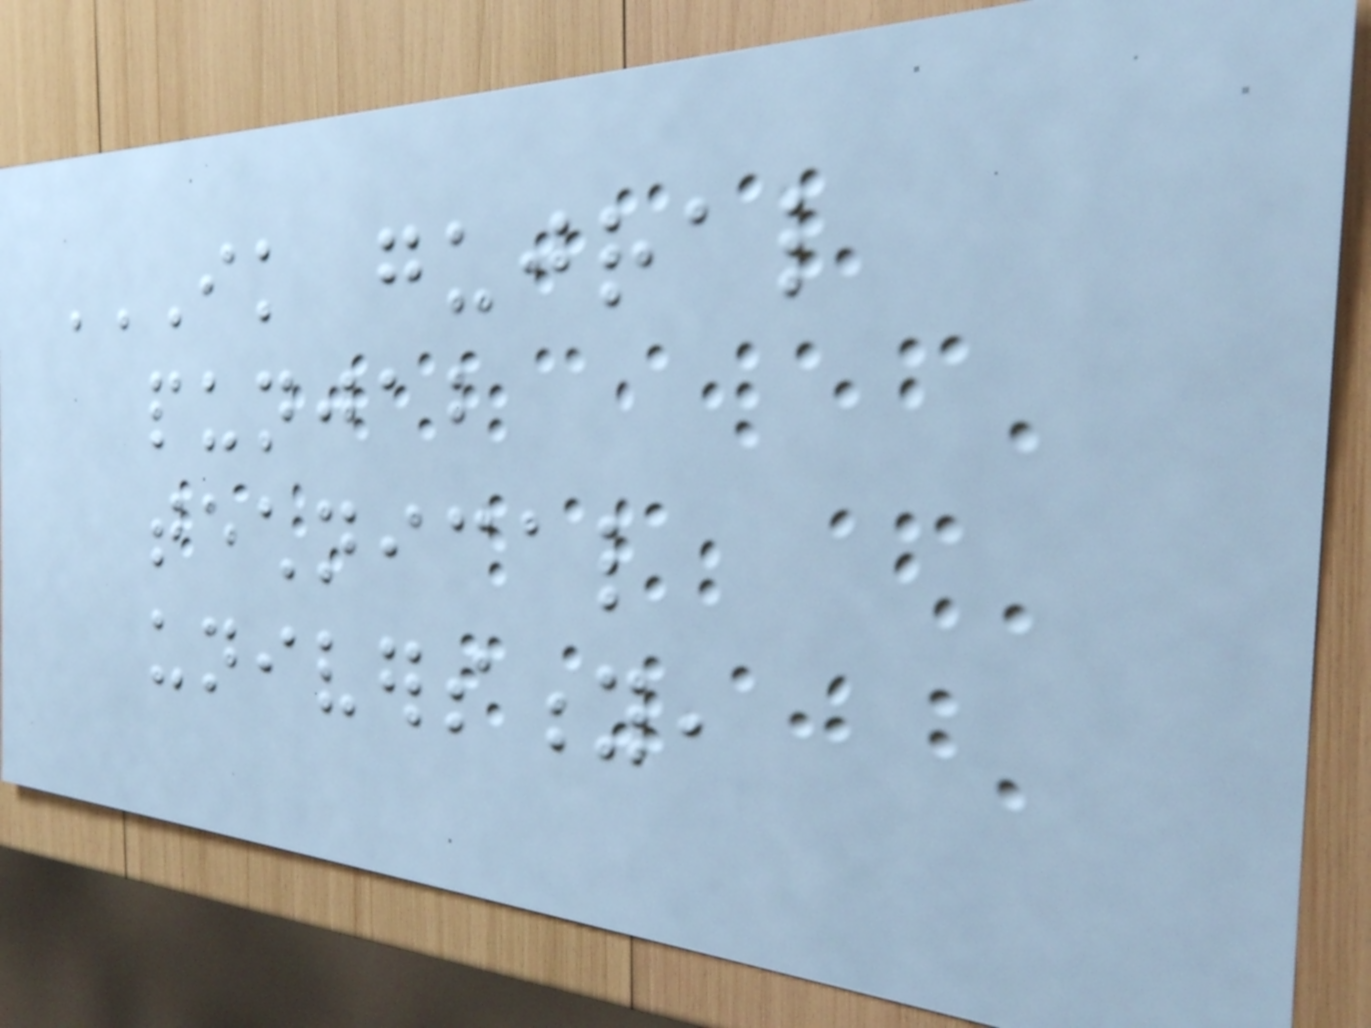IK GUJRAL
PUNJAB
TECHNICAL
UNIVERSITY,
